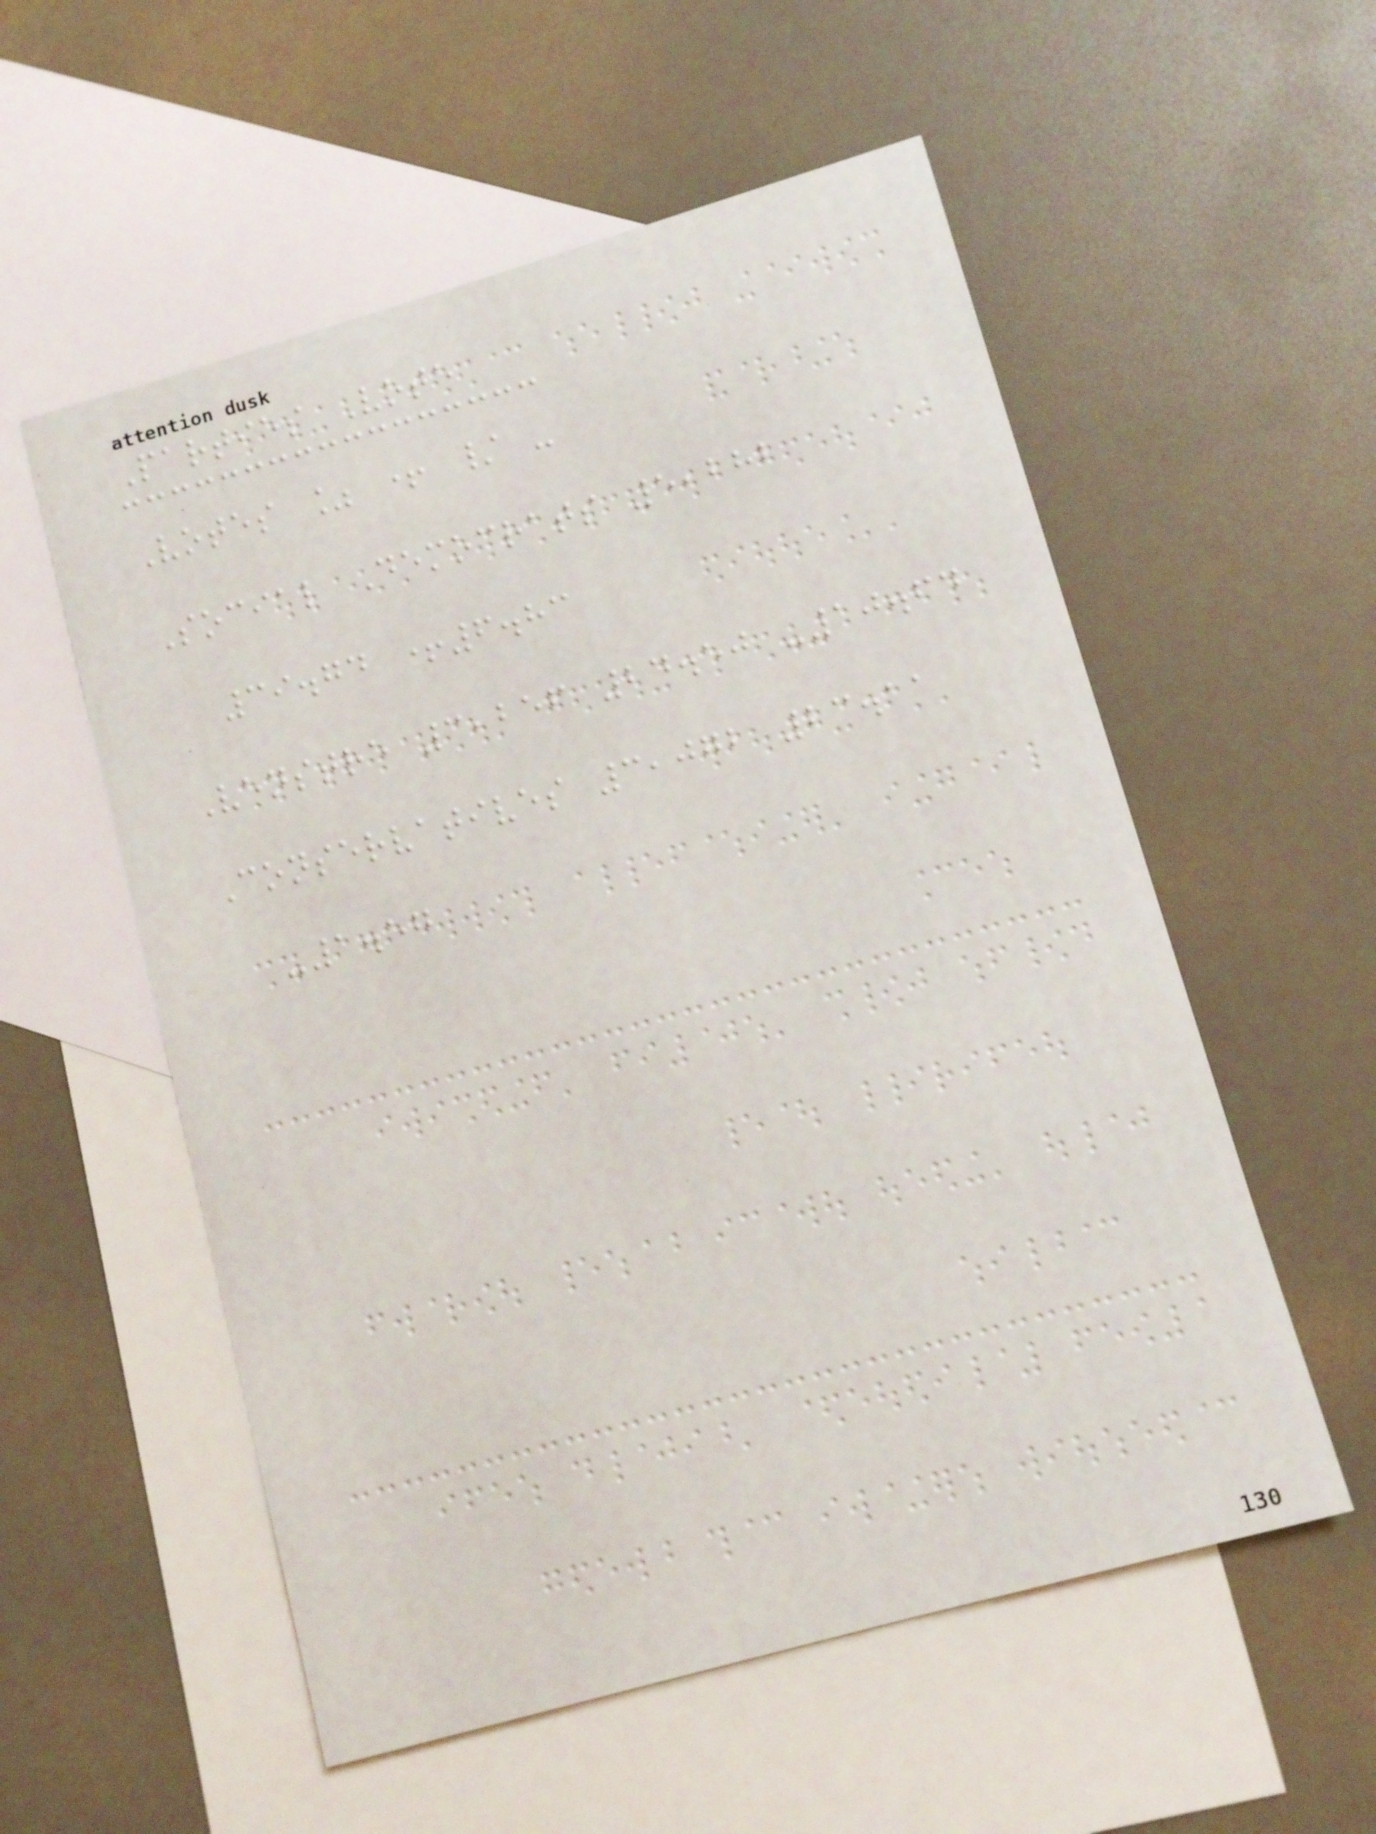Parties Vote
Votes % + / -
Social Democrats 5,282
39.74 +6.83
Venstre 3,256 24.50 -10.64
Conservatives 3,072 23.11
-1.57
